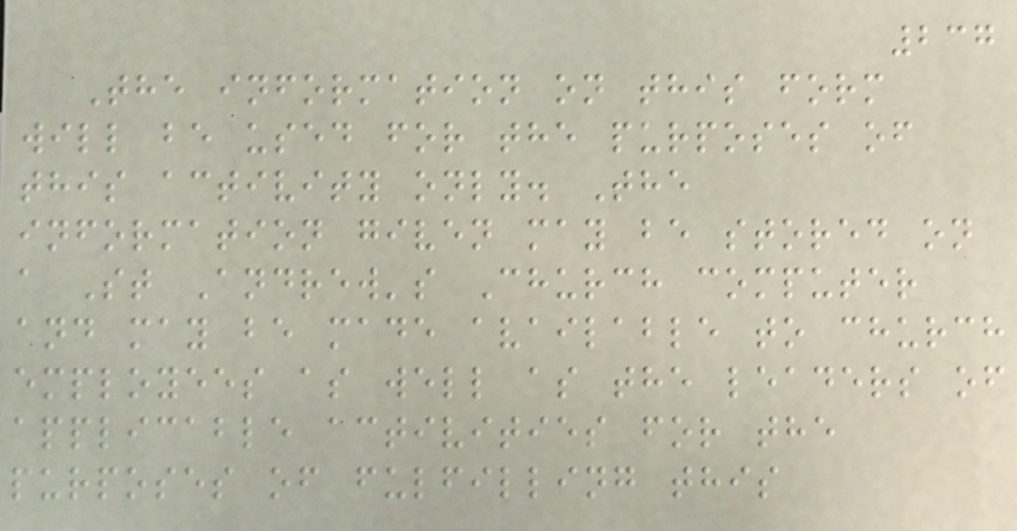237
The information on this form
will be used for the purposes of
this activity only. The
information given may be stored on
a St Andrew's Church computer
and may be made available to church
employees as well as the leaders of
applicable activities for the
purposes of fulfilling this
